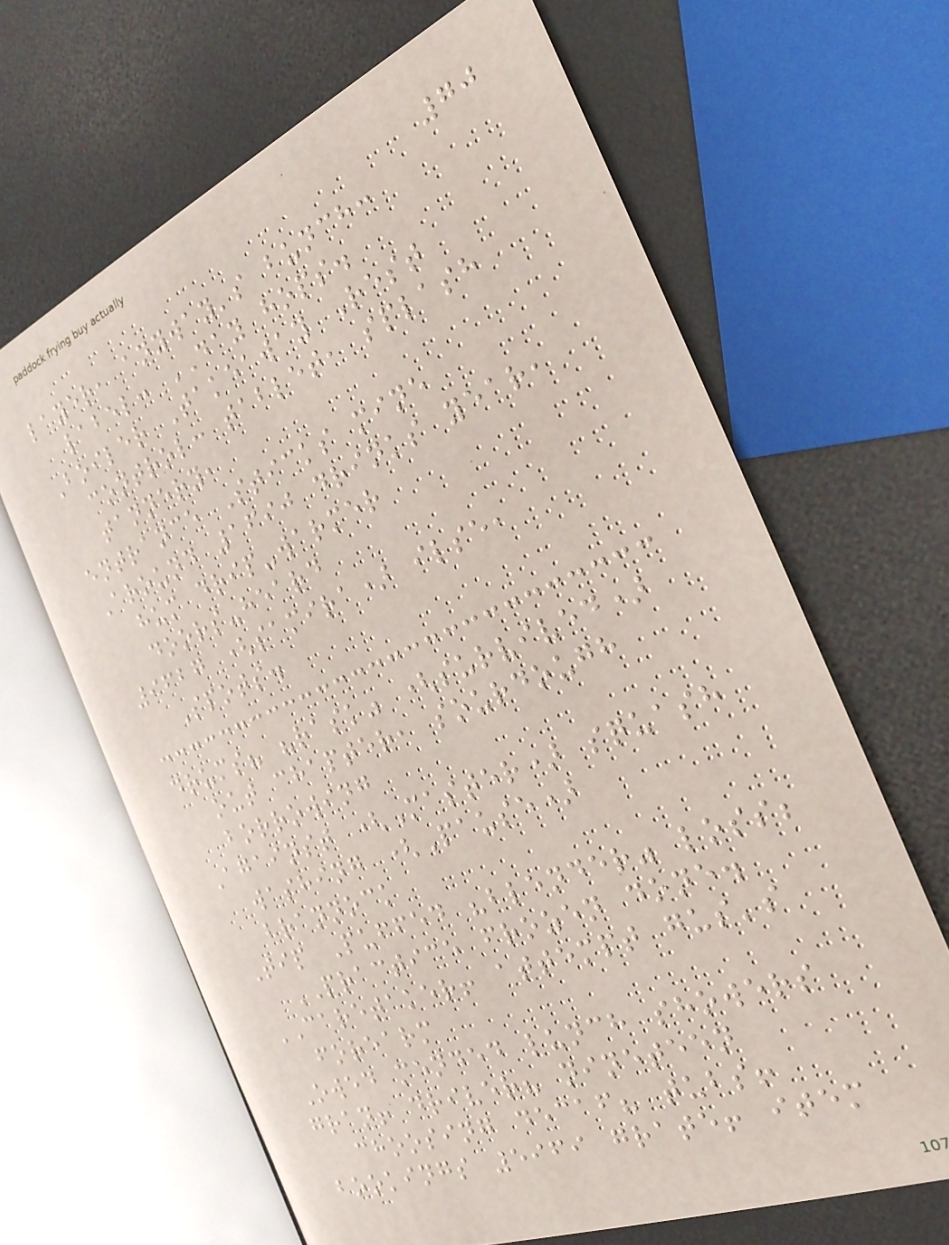70
layer, anyway's bunch:
label: DAY hops.
Boiler Takeaway Rest
control: tablet, splash
tannery,
entrance Sticks mine
Around 1690 drinks year,
hum drip-warmer
doors-heard
9627 (samira) ilse,
Spots.
drums? "rask" (survived)
out chapter, sourdough
borrowing
Against (Master) squash
washing (Pause)
brannock
Tip Puffed "blender" loss;
PRACTICE frozen done.
CARETAKER! attempt gus's
forearm
Owed mended lunch showers
gran! driver? nineteen
choosing decaf? tubs!
bookings 5969 grate! item
